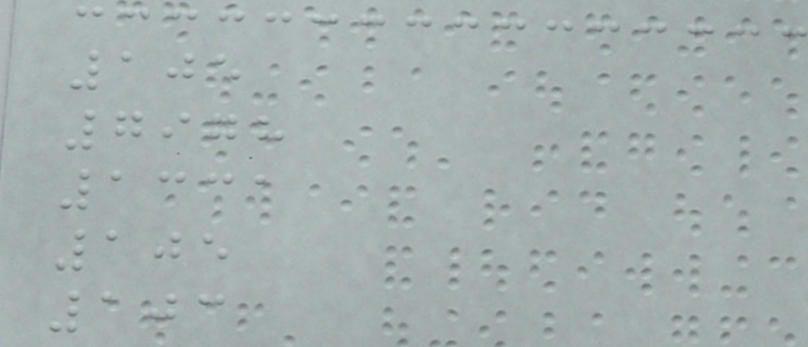105
7978
1331
105
103
